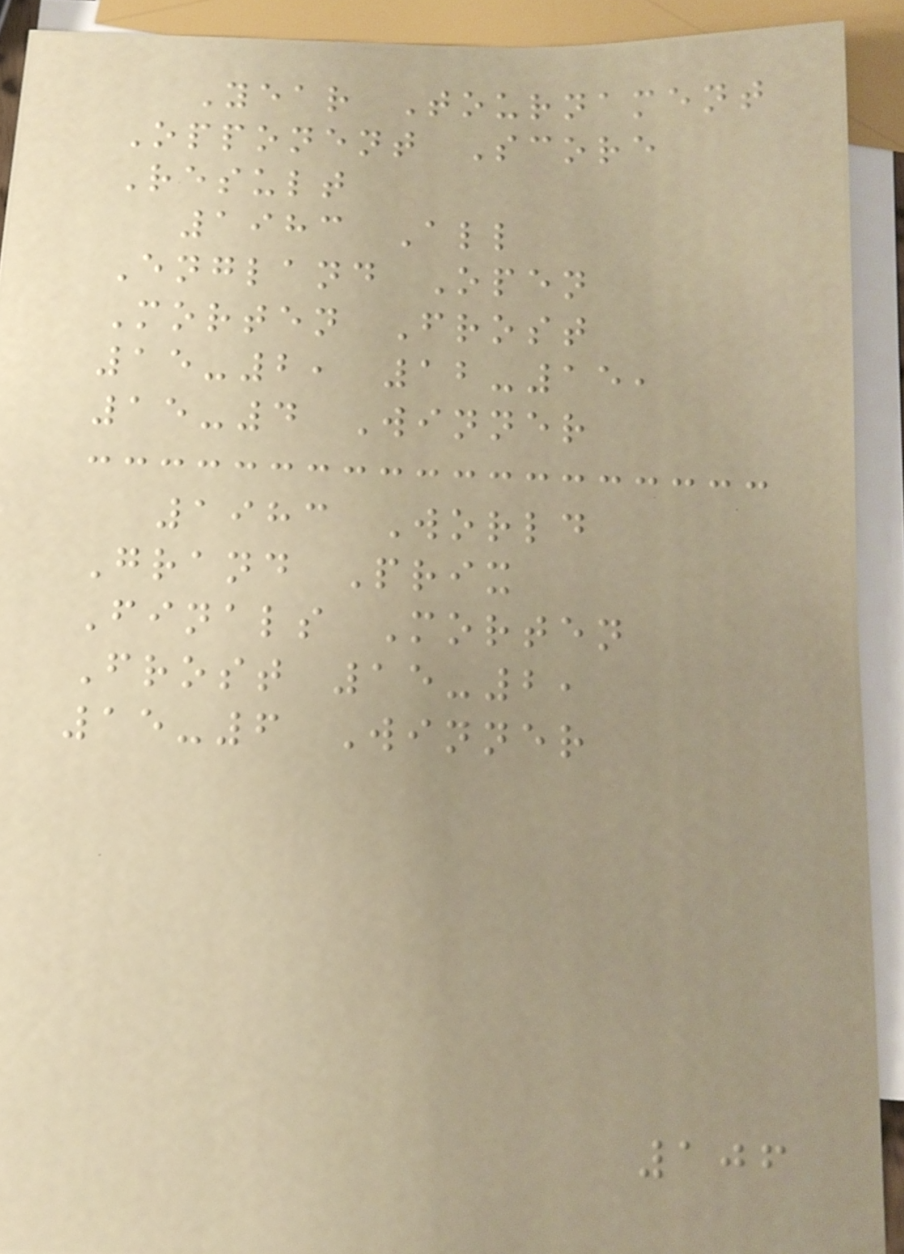Year Tournament
Opponent Score
Result
1983 All
England Open
Morten Frost
15-2, 12-15,
15-4 Winner
1983 World
Grand Prix
Finals Morten
Frost 15-2,
15-6 Winner
106
